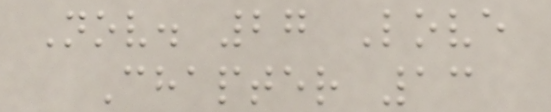Nov. 27 Love
Chapter 13
